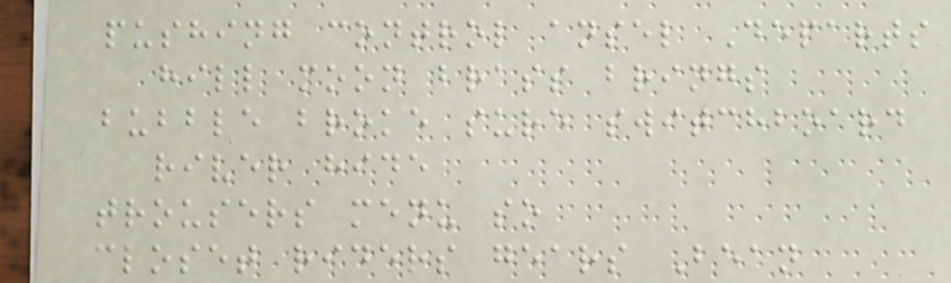pushing control ansel Departs
hill moon brass brings
bubble broke sure switchboard
river hide
trousers menu so
closet riders gears Bean
